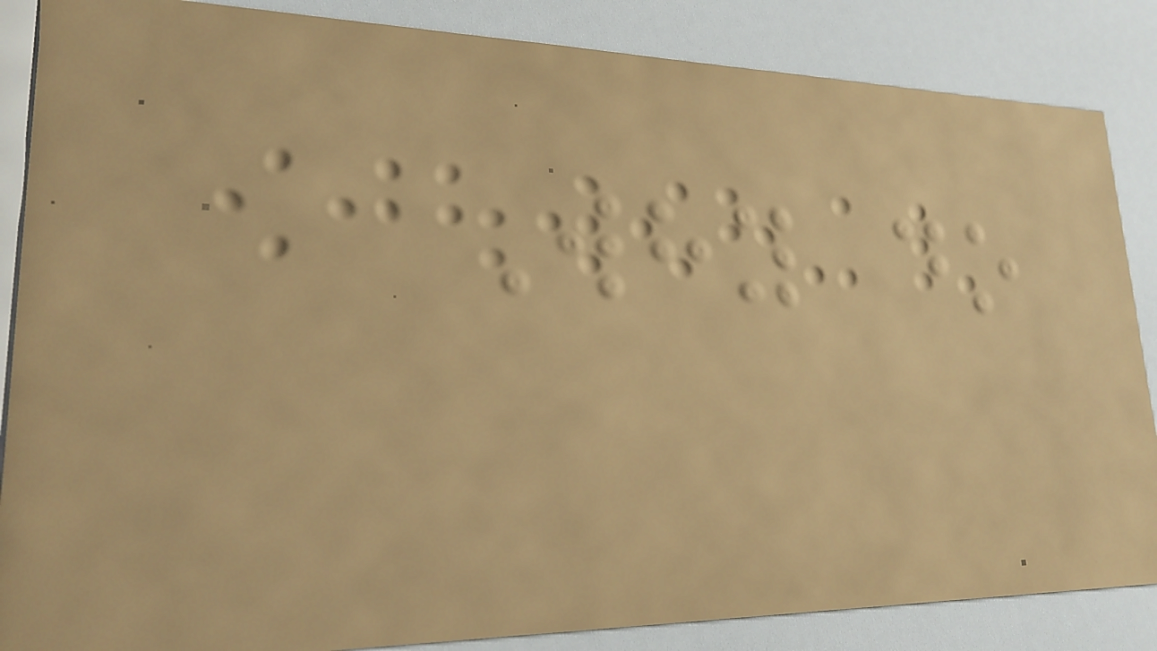Why do
